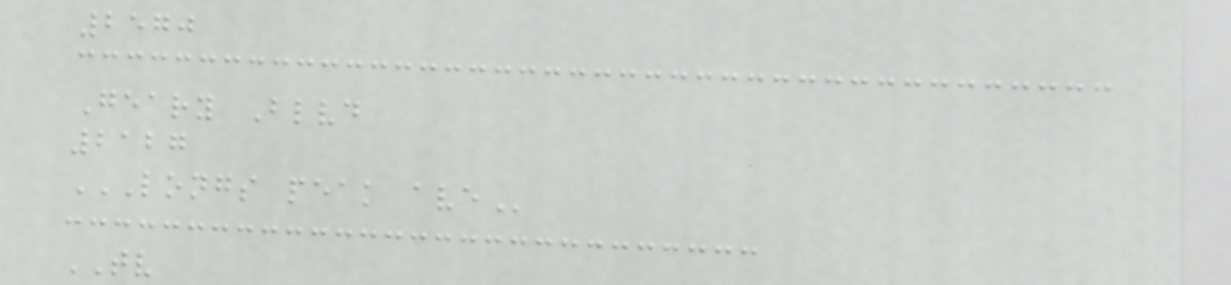2570
Geary Blvd
2127
LONGS PEAK AVE
TV
